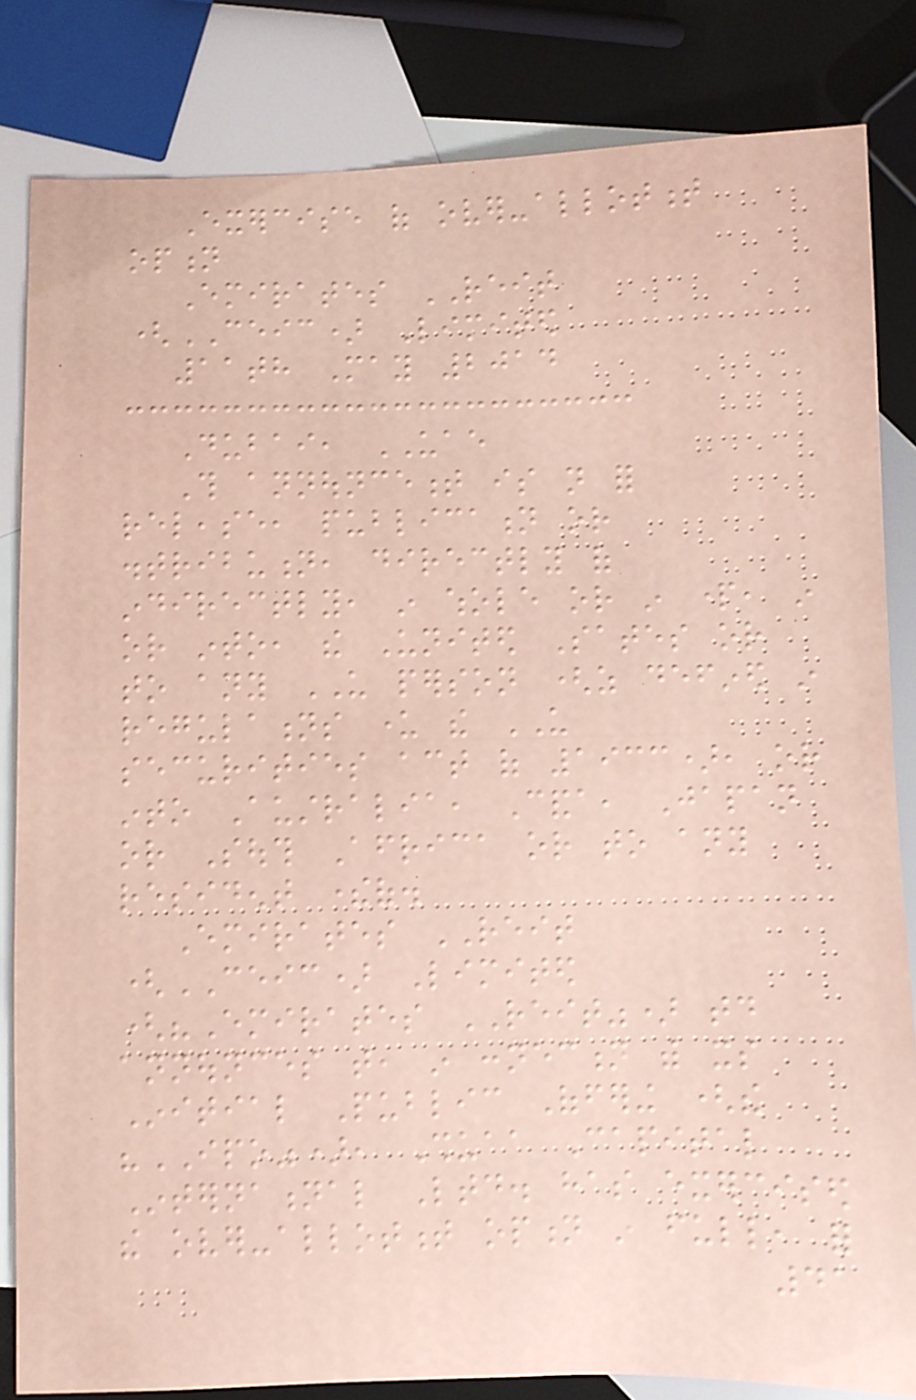Exercise of over-allotment
option
Emirates REIT
(CEIC) Limited
11th May 2014
Dubai, UAE
This announcement is not for
release, publication or
distribution, directly of
indirectly, in whole or in part, in
or into, the United Sates or
to any US person (as defined in
regulations under the US
securities act of 1933), or
into Australia, Canda, Japan
or South Africa or to any
resident thereof.
Emirates REIT
(CEIC) Limited
("Emirates REIT") today
announces that, in connection with its
Initial Public Offering (the
"IPO"), Shuaa Capital
International Ltd. has exercised
the over-allotment option in full, for
41
